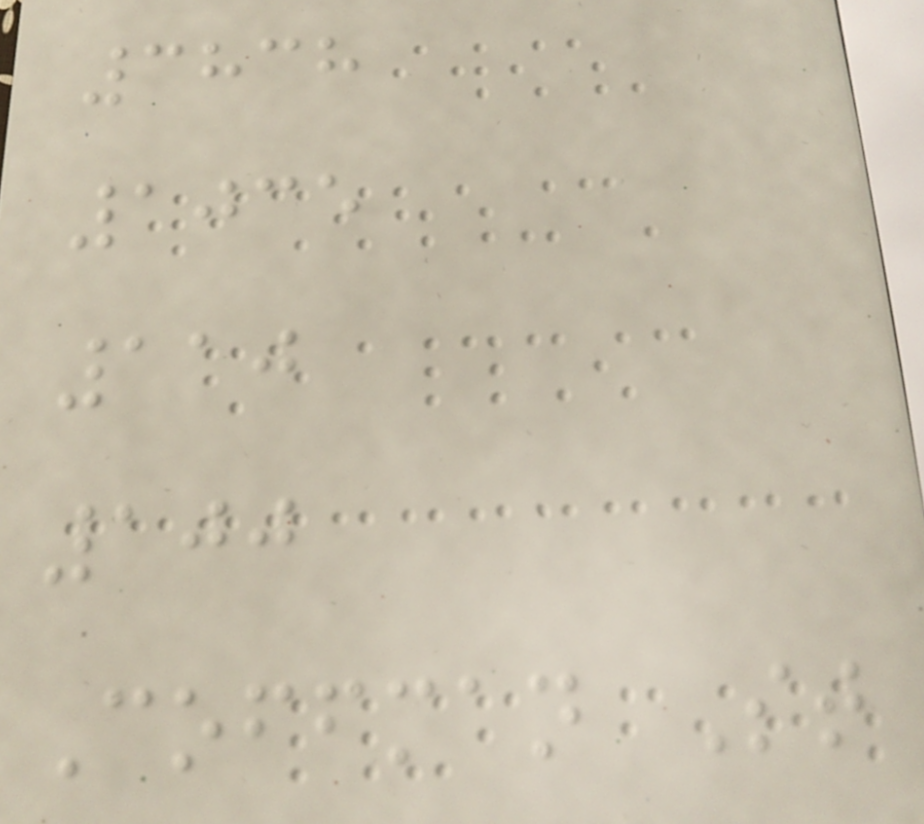3838
1035
110
100
Coffman St
